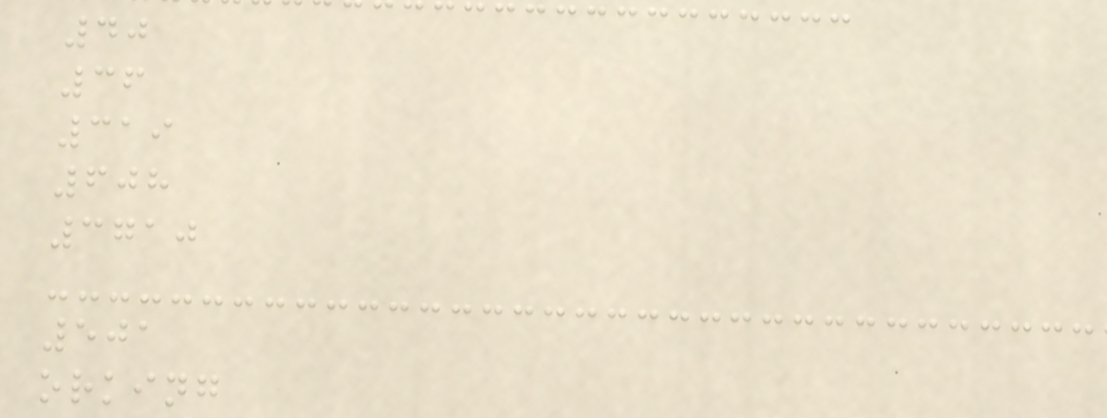40
36
319
608
3710
501
orking
